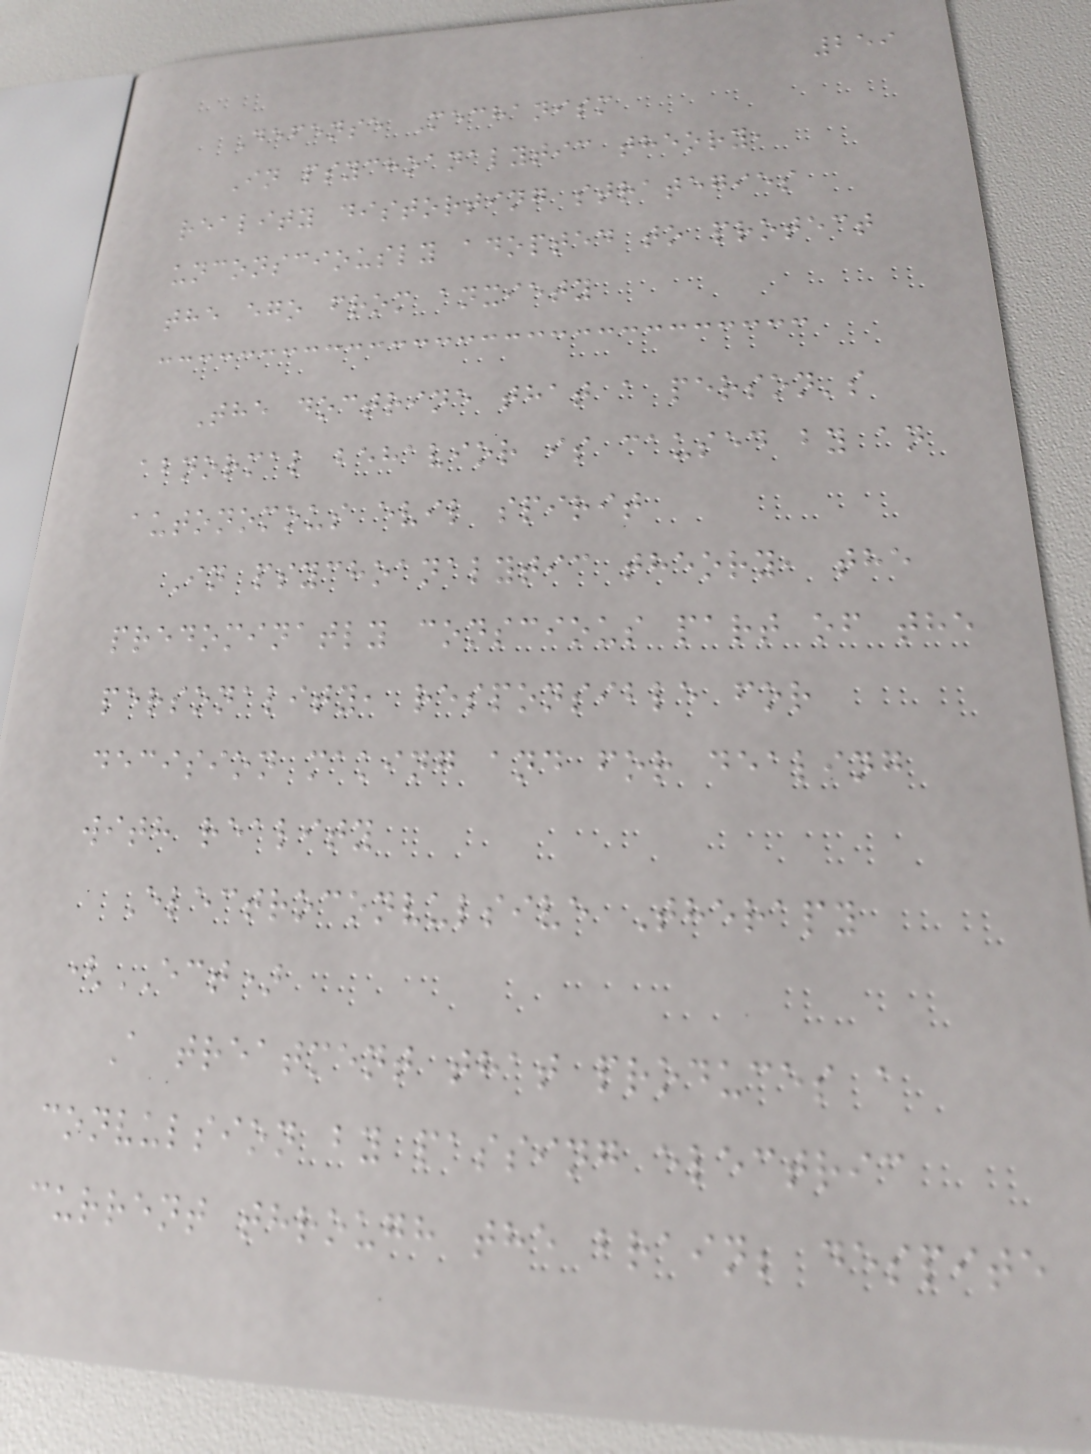259
Defense Mechanism
In psychoanalytic theory,
reality distorting strategies
unconsciously adopted to protect
the ego from anxiety
The doctrine that a person's
abnormal behavior is caused by an
autonomous evil spirit
In psychoanalytic theory, the
predominatly conscious part of the
personality, responsible for
decision making and for dealing
with reality
Electroconvulsive Therapy
(ECT)
A treatment that produces a
convulsion by passing electric
current through the brain; despite
